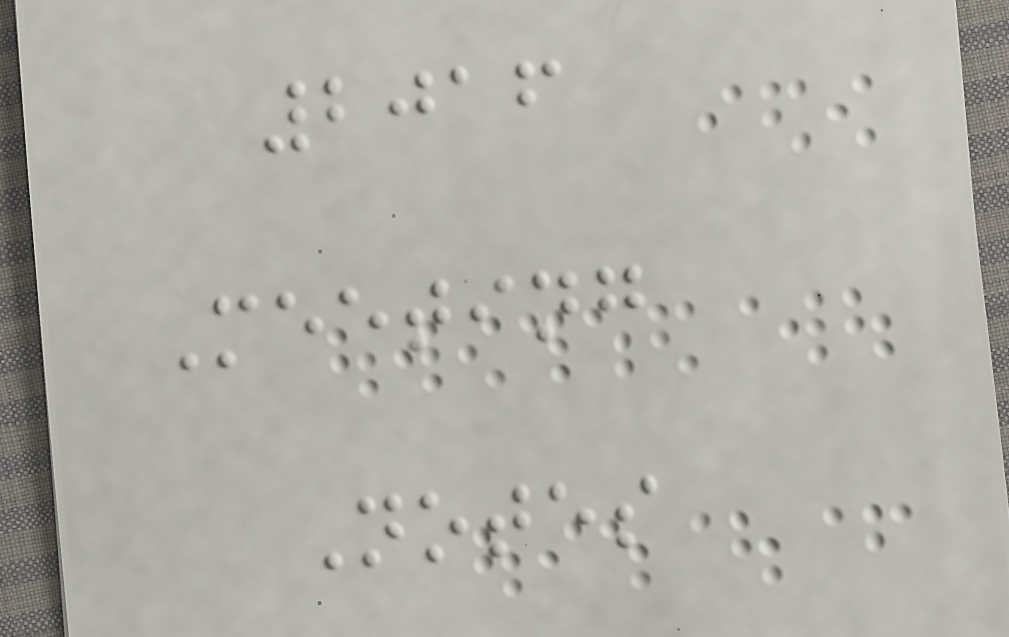2016
Meeting
Notes
